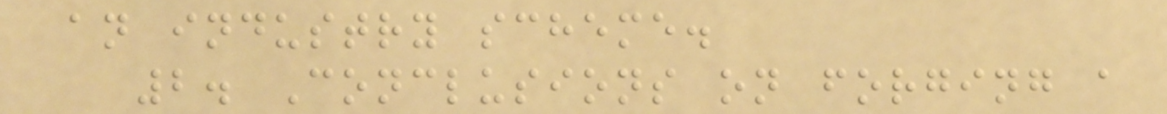an industry scheme.
2. Conclusions on forging a
